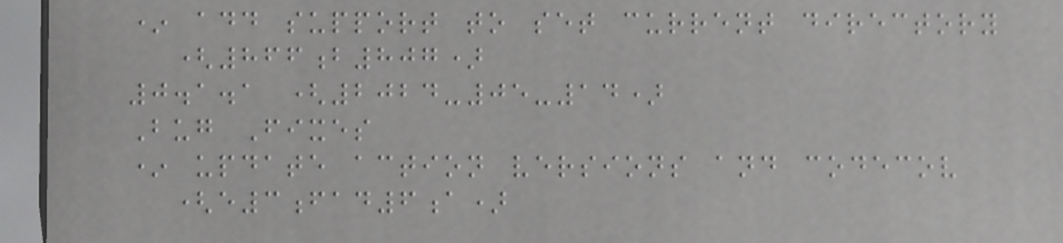* add support to set current directory
(866b807)
0.1.1 (2024-05-14)
Bug Fixes
* update action versions and codecov
(e3fad6a)
